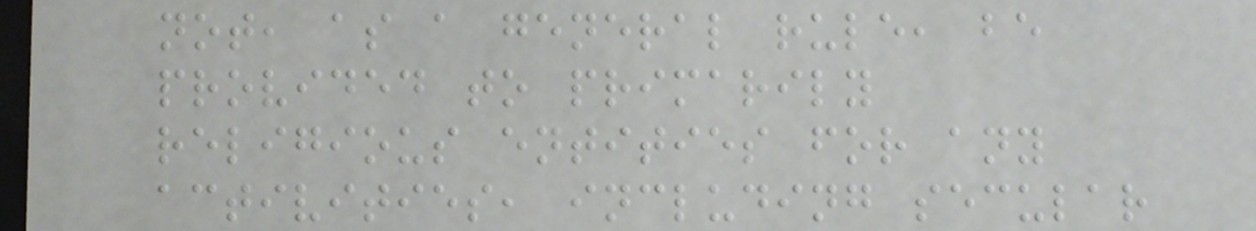not, as a general rule, be
provided to primarily
religious entities for any
activities, including secular
